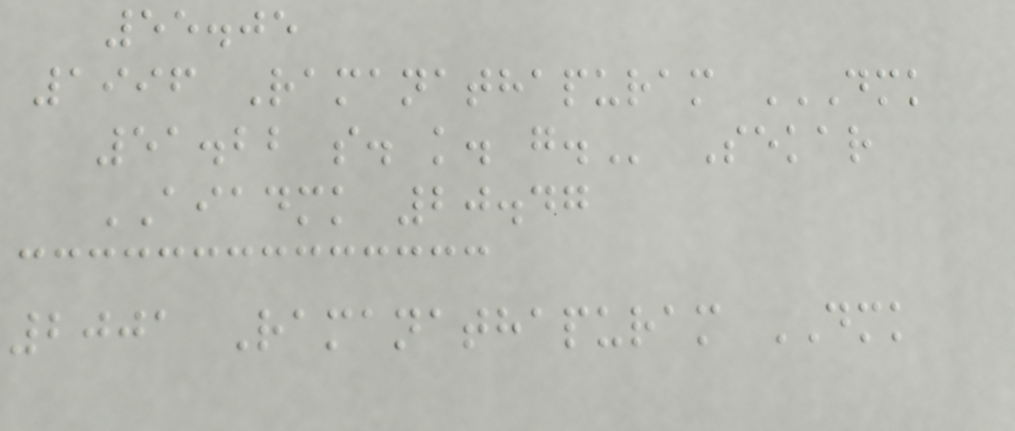55.05
1996 Ramanathapuram DMK
51.22 S. K. G. Sekar
AIADMK 20.47
2001 Ramanathapuram DMK
